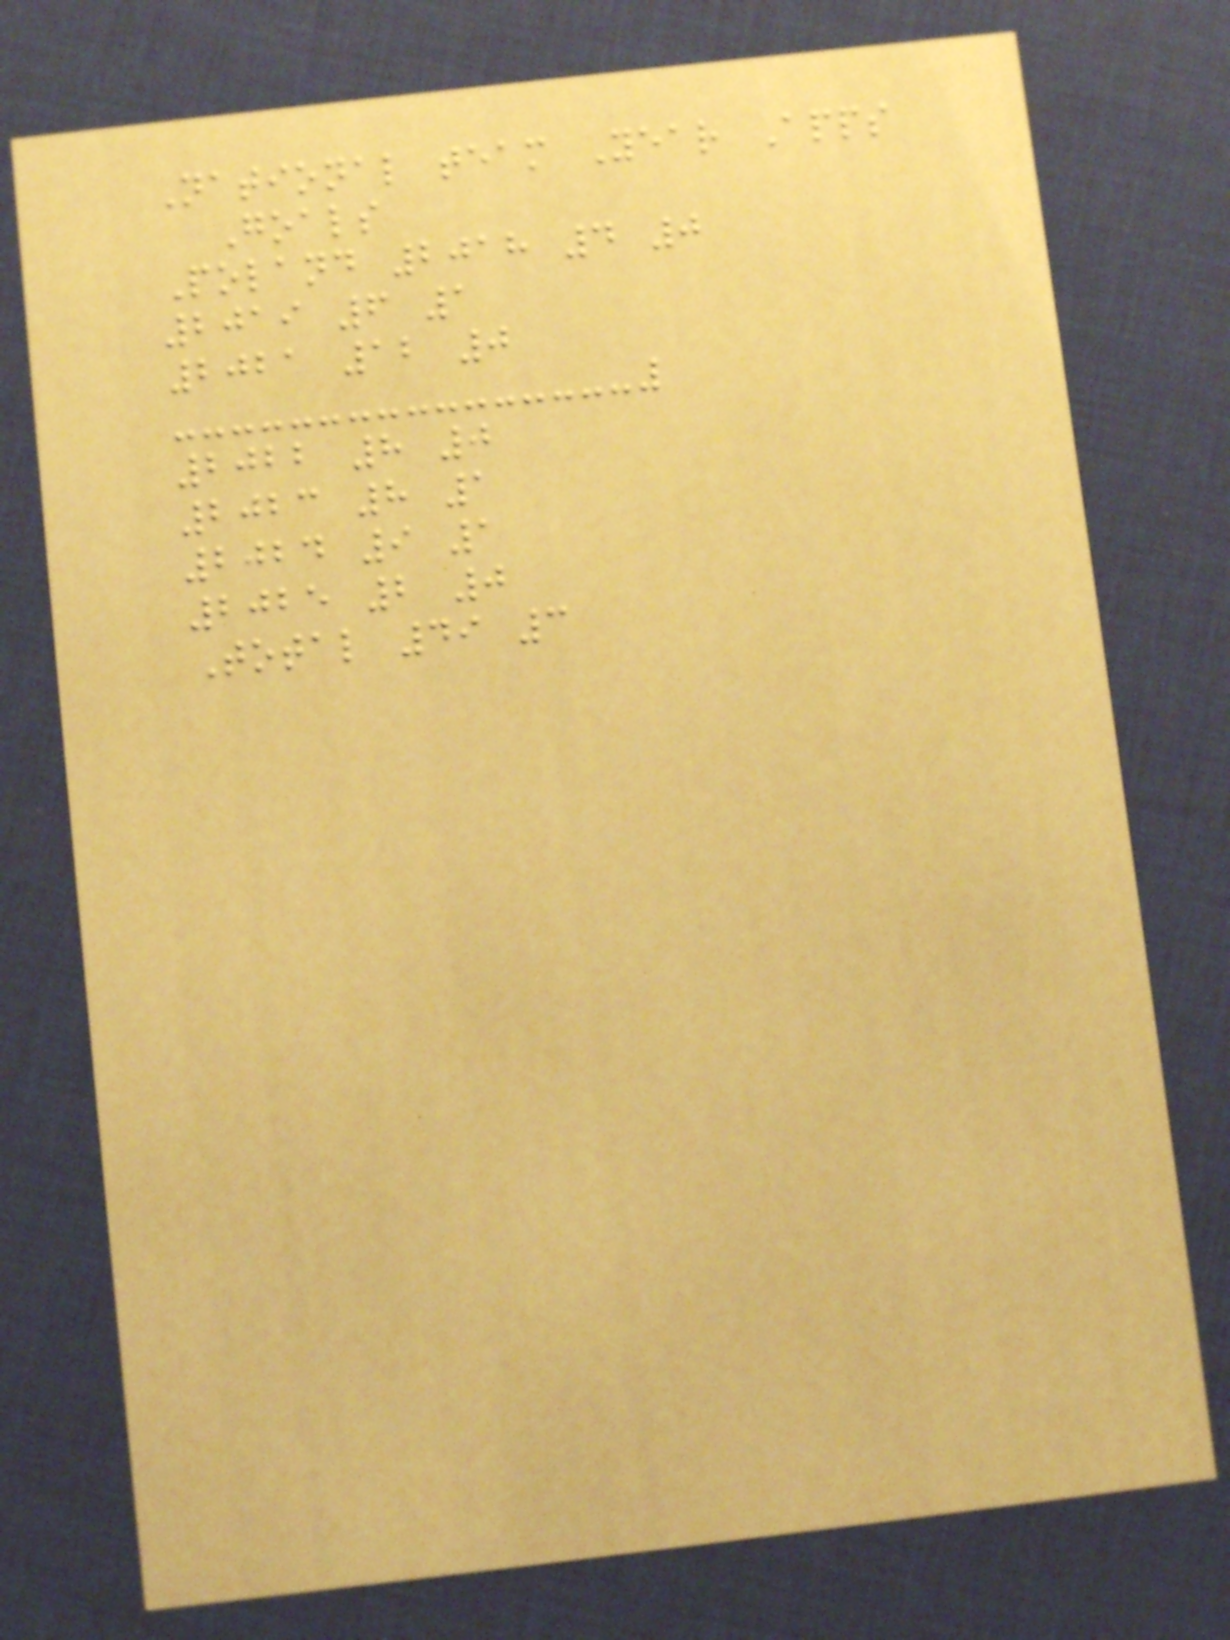National team Year Apps
Goals
Poland 2018 4 0
2019 6 1
2021 12 0
2022 8 0
2023 8 1
2024 9 1
2025 2 0
Total 49 3
